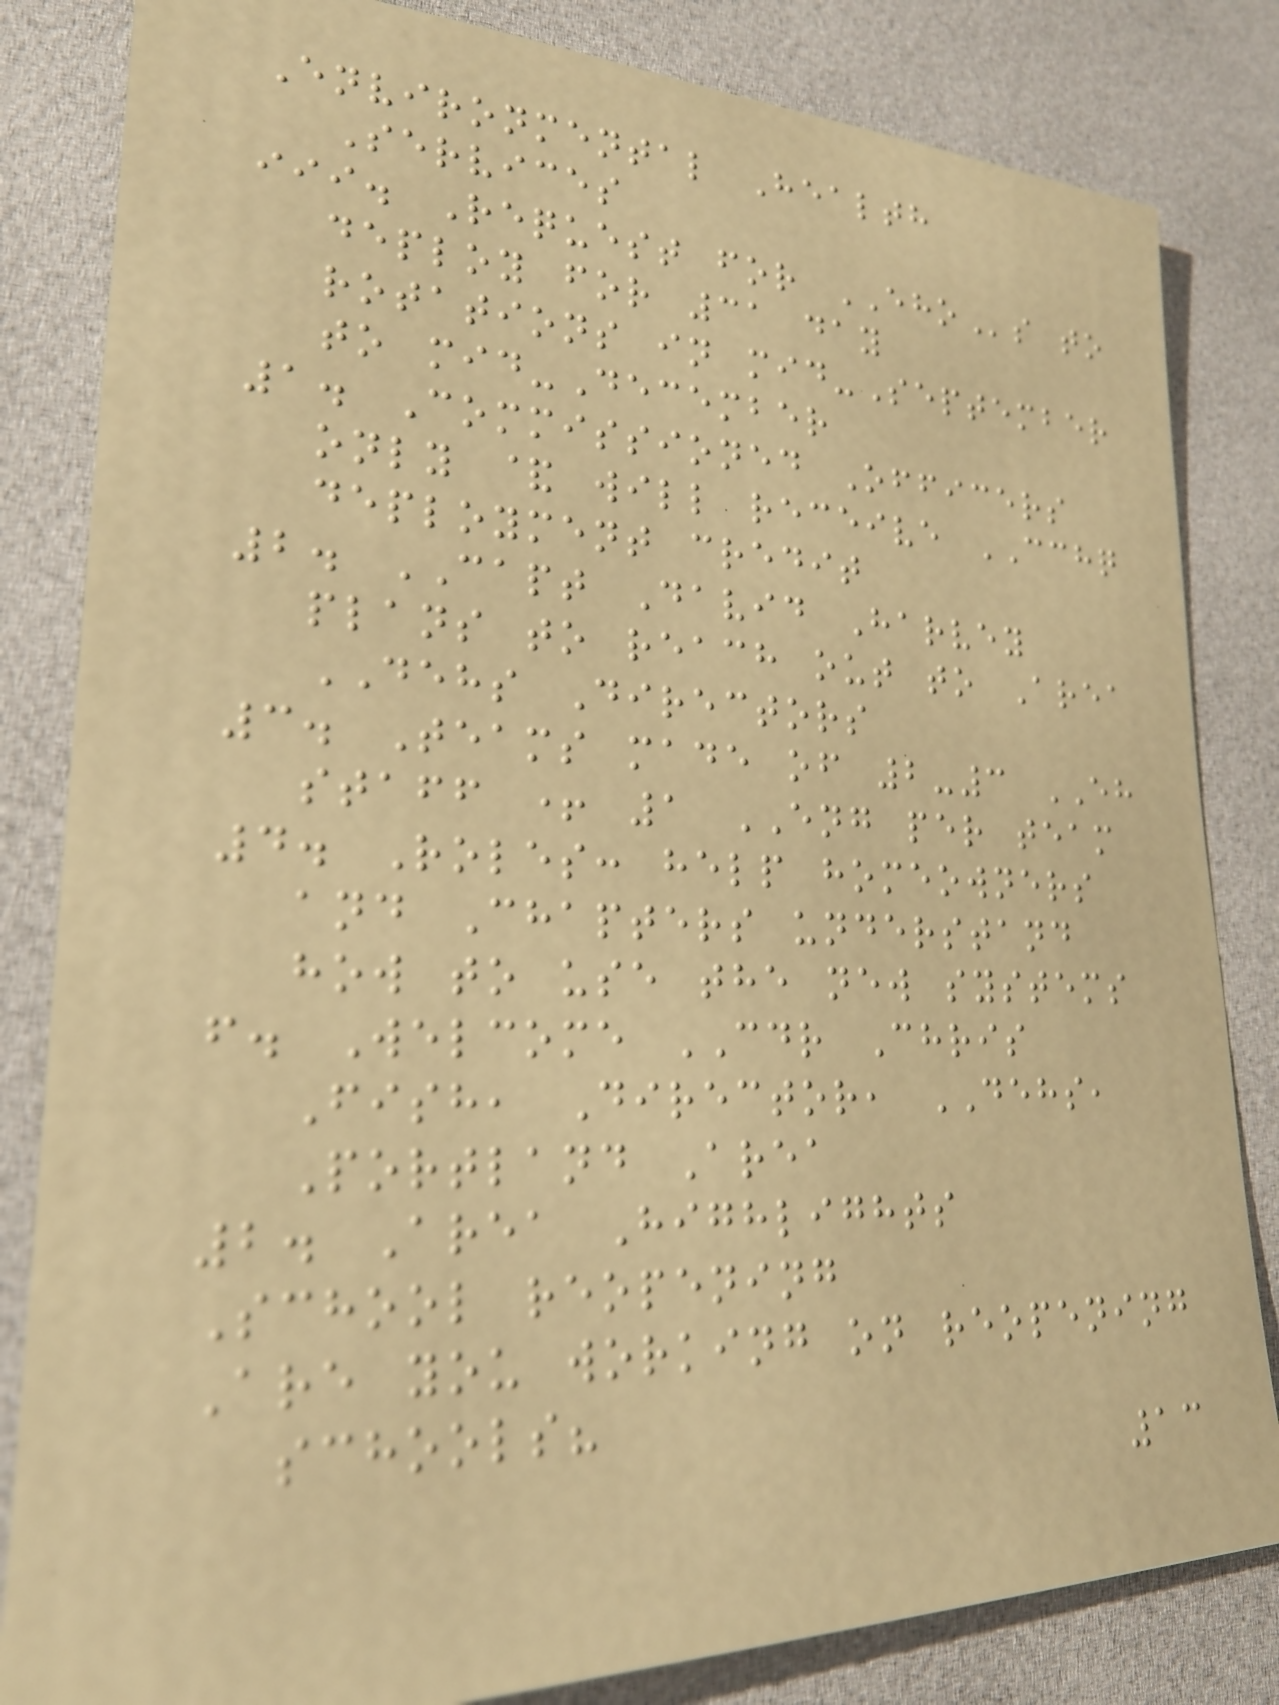Environmental Health
Services
iii. Request for EHOs to
deploy for 31 day
rotations in mid-September
to mid-December
1. Commissioned Officers
only & will receive CCHQ
deployment credit
2. CAPT David Harvey
plans to reach out to Area
DEHS Directors
3. Teams made of 2-3 EH
staff + 1 ENG per team
4. Roles: help homeowners
and Chapters understand
how to use the new systems
f. Welcome CDR Chris
Fish, Director, DEHS,
Portland Area
2. Area Highlights
School reopening
Are you working on reopening
schools?
13
